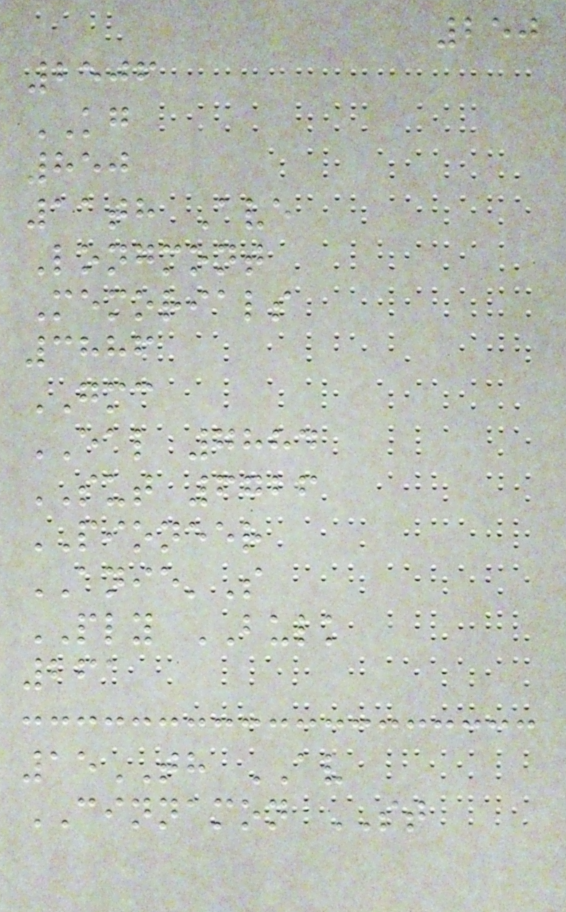250
2506
KG
850
11th Ave
Longmont
Memorials
3886
GMC
EAL 7884
SUT 6726
PIONEER
ANIE'S
PLY BULK
261
15TH AV
CINNAMON ST
